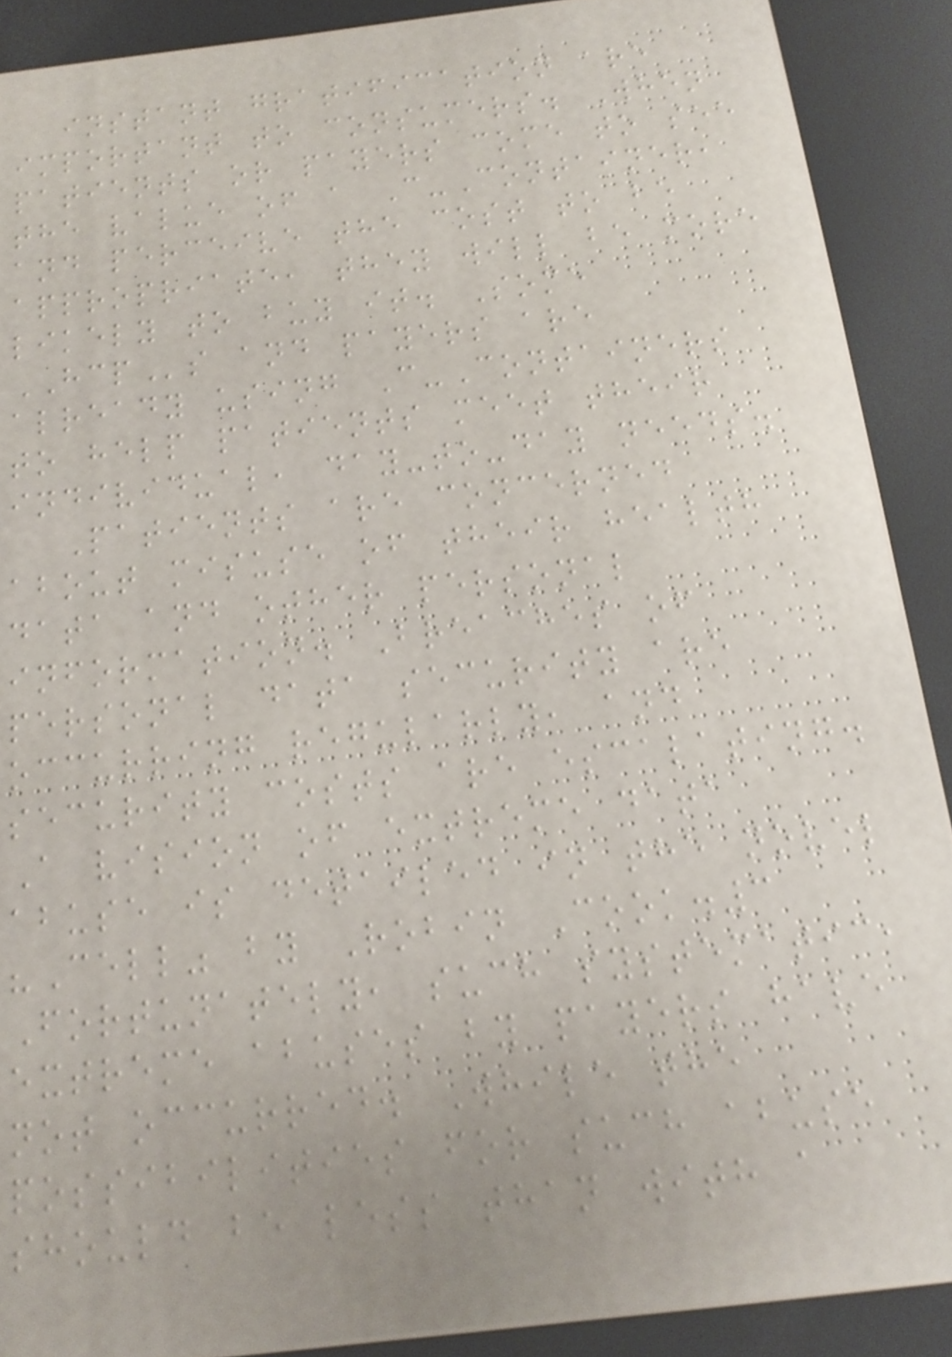instant gratification are
important to consumers. When
patients or payers come to see
the value of a C-Container,
and perceive the cost to be
appropriate, they will be more
likely to buy it. Some
HCPs and payers are
already using C-Containers
to help patients meet their
individual, day-to-day needs.
Patients are concerned
about misuse of their health
data and other personal
information. Breaches of
personal data security are
occurring regularly, and
security costs are escalating.
A vision of extreme data
abuse is detailed in the novel
"Cell" by Robin Cook.3
Fortunately, such systematic,
extreme abuses by payers have
not occurred. While the
possibilities for such abuse
should be less than with a
